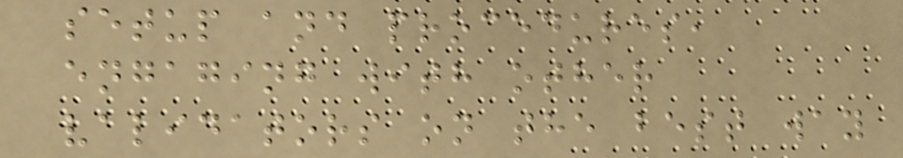setup and procedures,
engaging with other
validators on the best way
